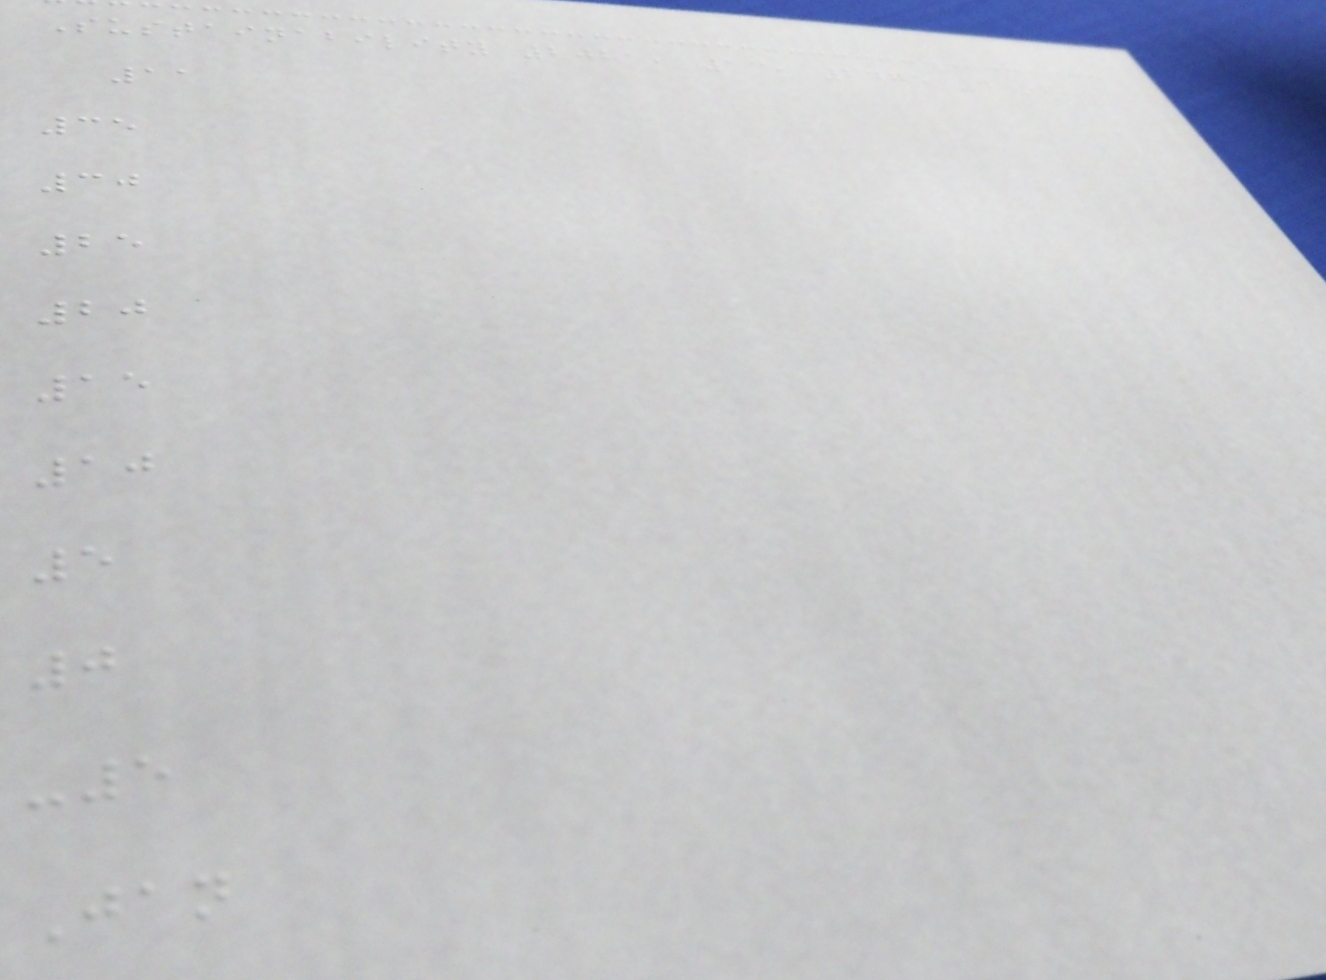Sustainability 2021, 13, 2475 4 of
11
35
30
25
20
15
10
5
0
-5
Jan
